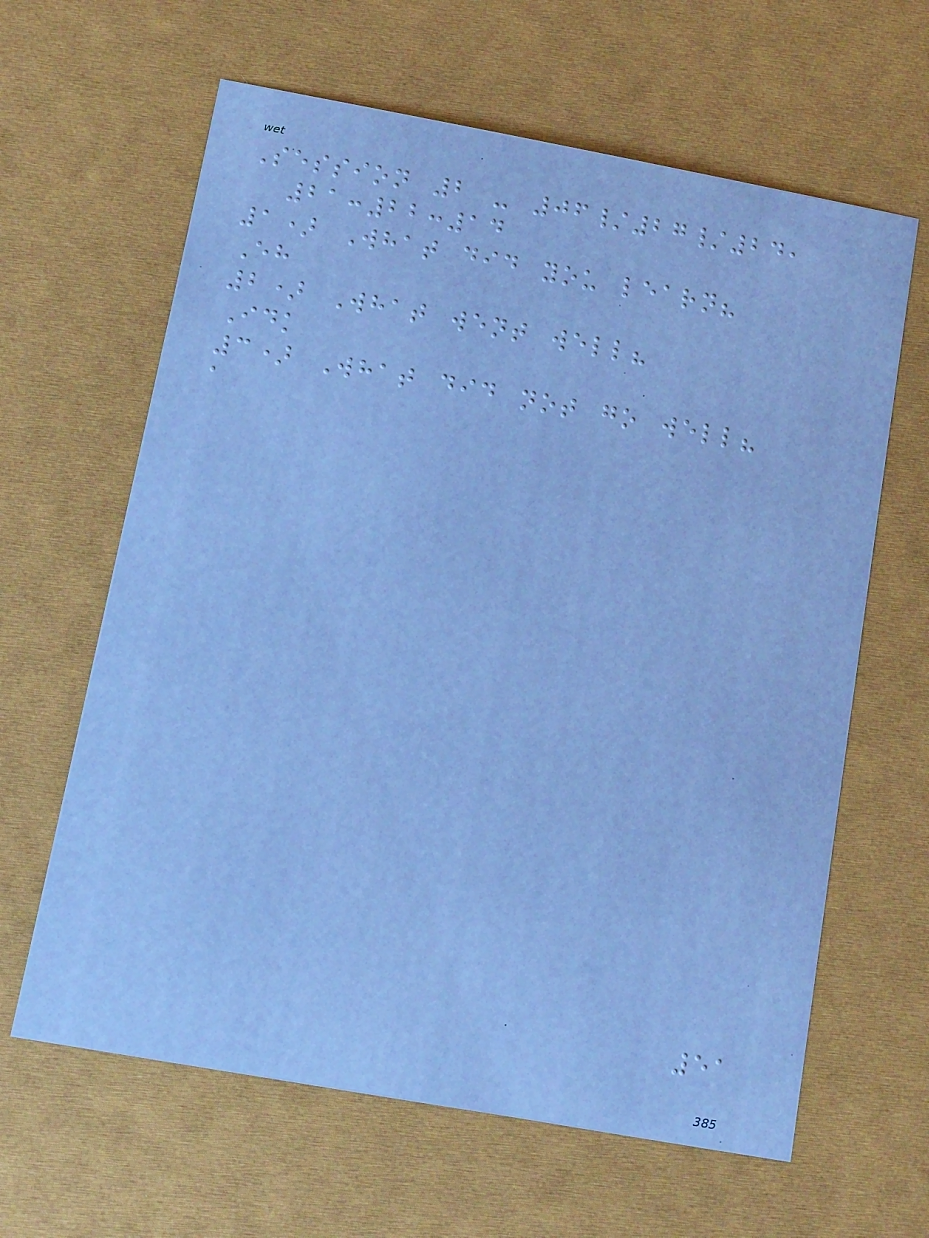Session 2 - 06/27/24,
21:22:14
1) What did you learn?
Eh
2) What went well?
Idk
3) What did not go well?
a
51
